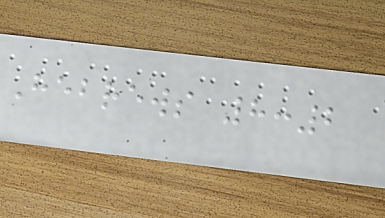Hebrews 8:2
